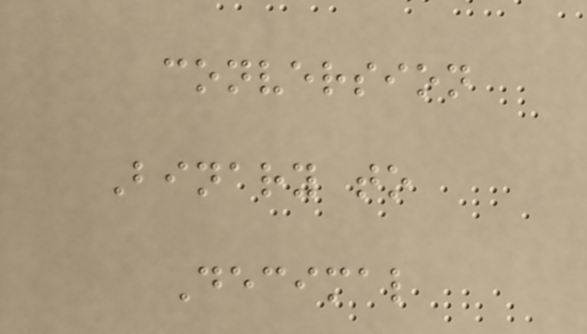conversion
Binary to
Decimal
